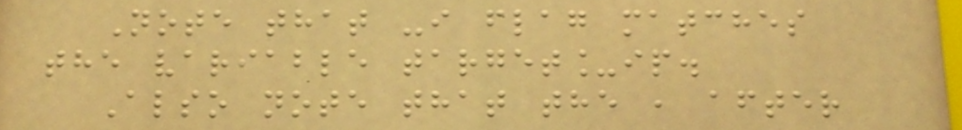Note that -i flag matches
the variable target_ip.
Also note that the , after
